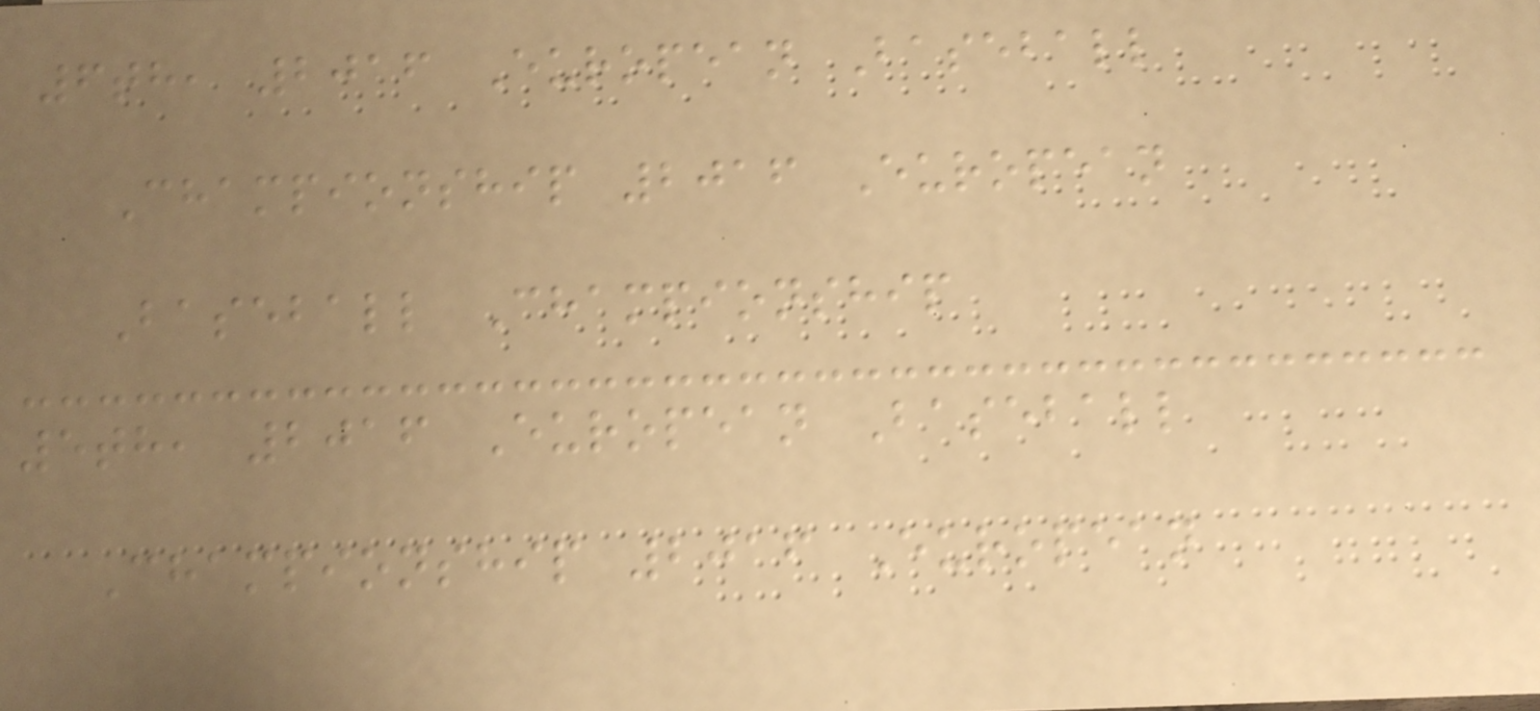6th, 2016 European Baseball
Championship 2016 European
Baseball Championship
5th, 2016 European Baseball
Championship 2016 European
